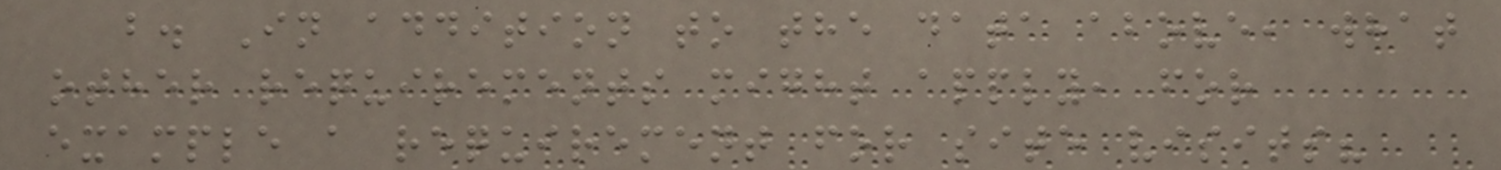b. In addition to the data above, what
other requirements might apply, for
example a requirement for site visits?
